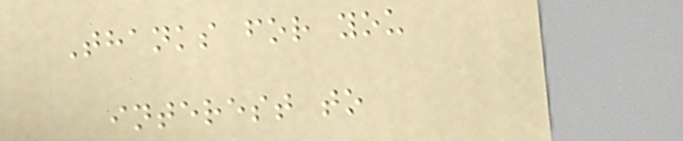Thanks for you
interest to
